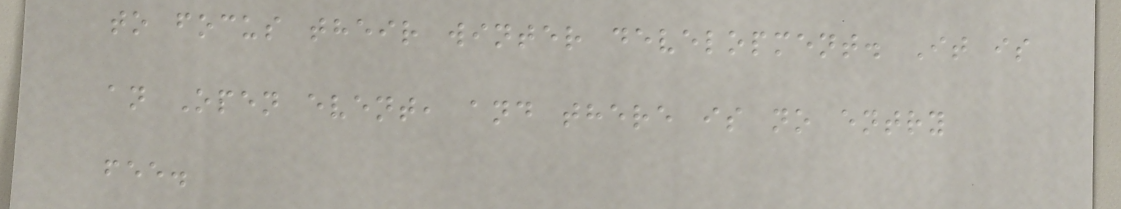to focus their winter development. It is
an Open event, and there is no entry
fee.
